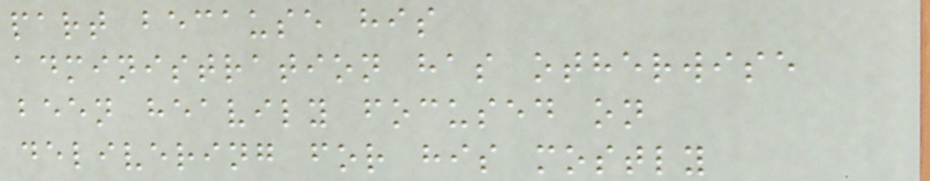part because his
administration has otherwise
been heavily focused on
delivering for his mostly
